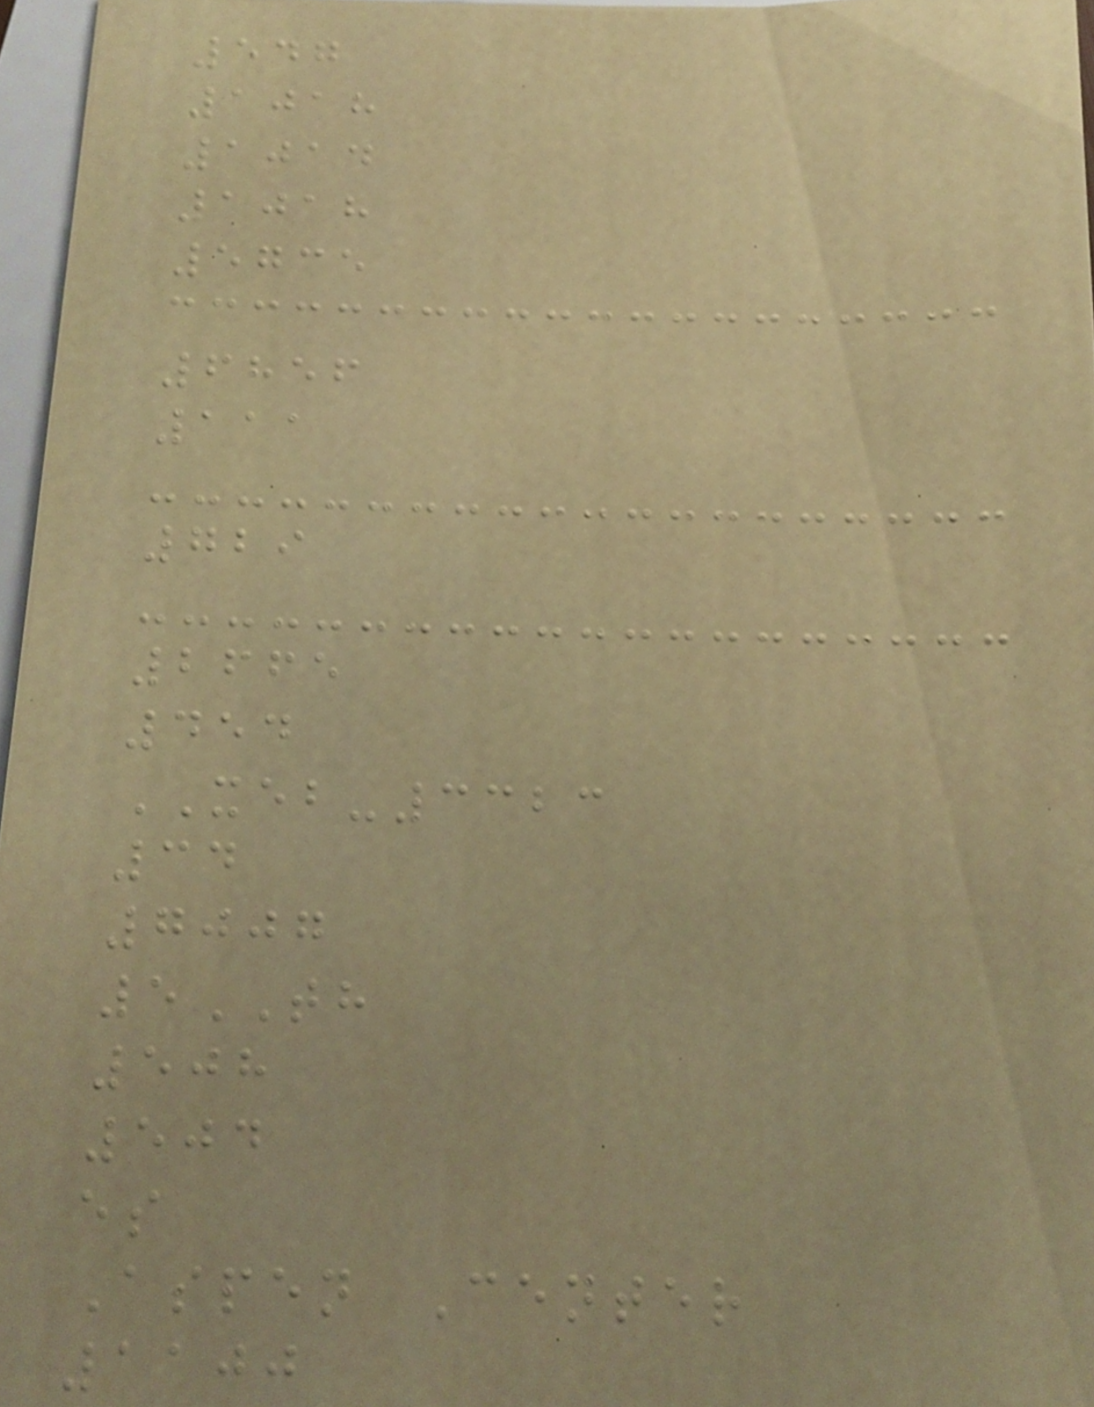547
1018
1014
1018
5735
6856
111
729
2665
454
XEB-3323
34
7007
5TH
508
504
es
Aspen Center
1100
